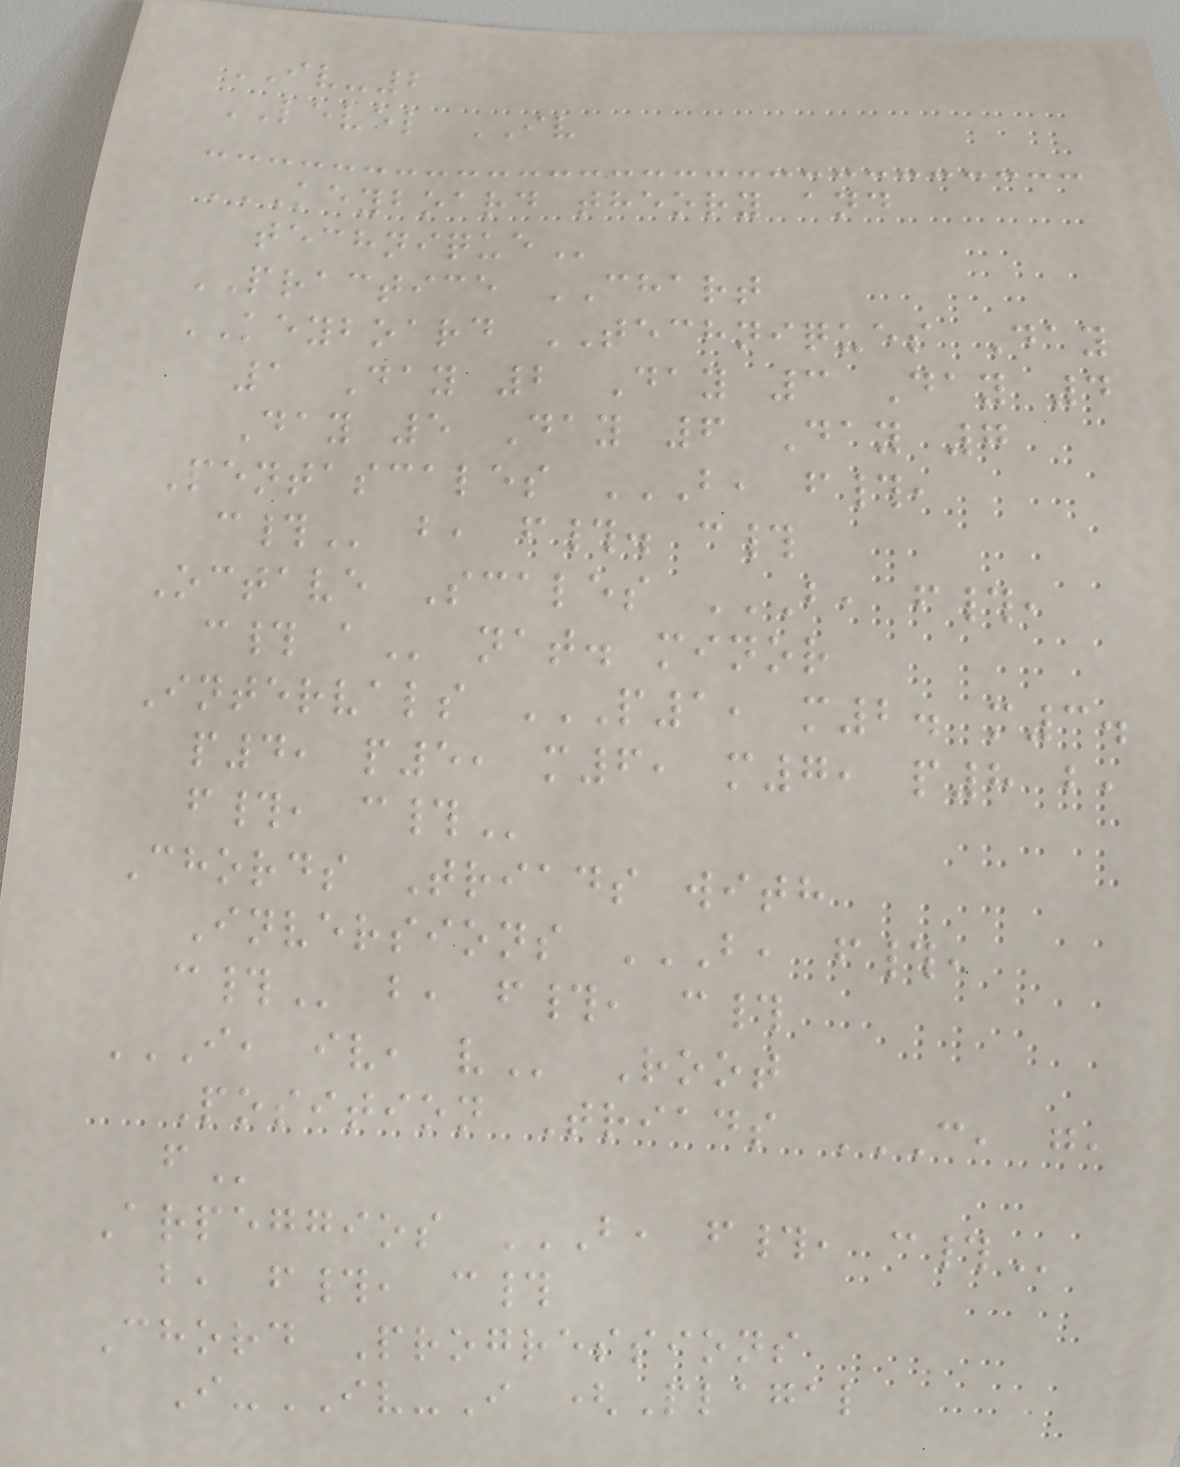IV-2
LEVEL IV
KEYBOARD THEORY AND
TECHNIQUE
PRACTICE CHART
KEYBOARD TECHNIQUES Day
1 Day 2 Day 3 Day 4
Day 5 Day 6 Day 7
Pentascales B, F#,
C# b, f#. c#
Octave Scales B, F#,
C# A nat. minor
Intervals P1, M2. M3.
P4, P5, M6, M7, P8 B,
F#, C#
Chords Triads with
Inversions B, F#,
C# b, f#, c#
I, IV, V Root
Position Triads C, G,
F
Arpeggios B, F#, C#
b, f#, c#
Chord Progressions
I-IV-I (Plagal
